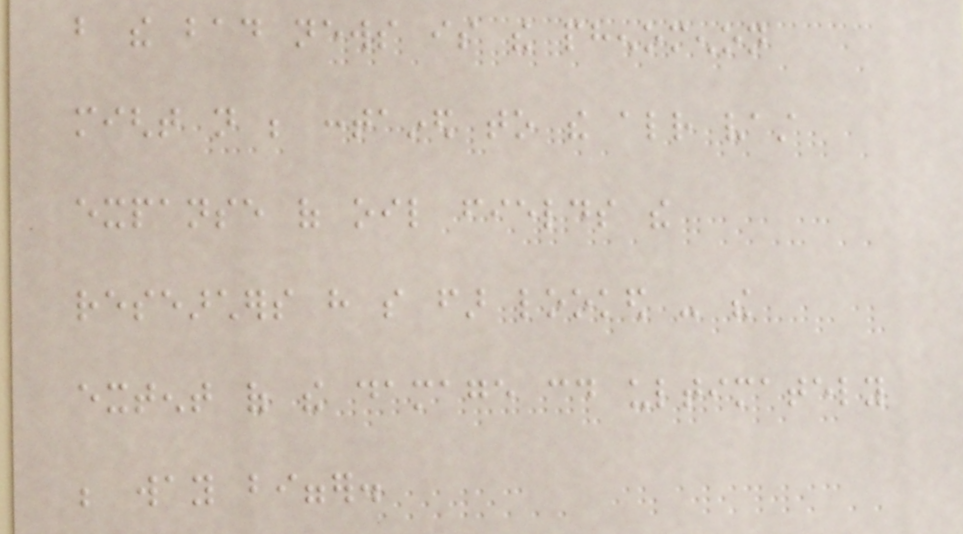but the bad news is the phenomenon
might not be contained to the already vast
expanse of oil fields the
researchers have so far looked - the
extent of the damage could ultimately
be way bigger.
